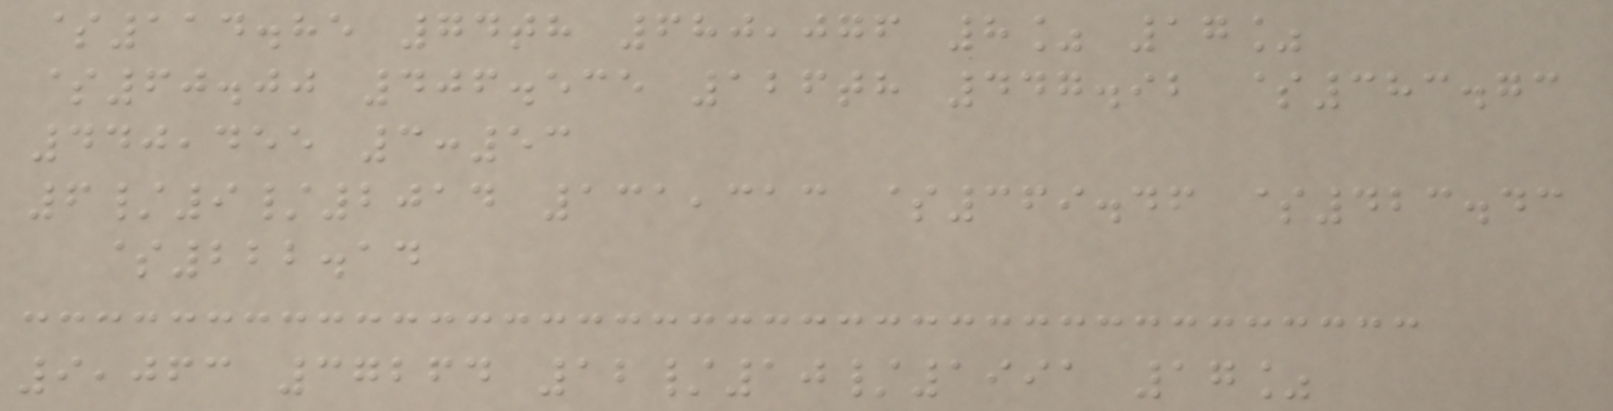$114.85 74th 680,076 8% 17%
$60.00 406.535 126th 447.92 $383.73
440,455 3:53
6/9/2014 131,313 $369.46 $423.43
$222.14
9,063 37264 12/10/1991 17%
